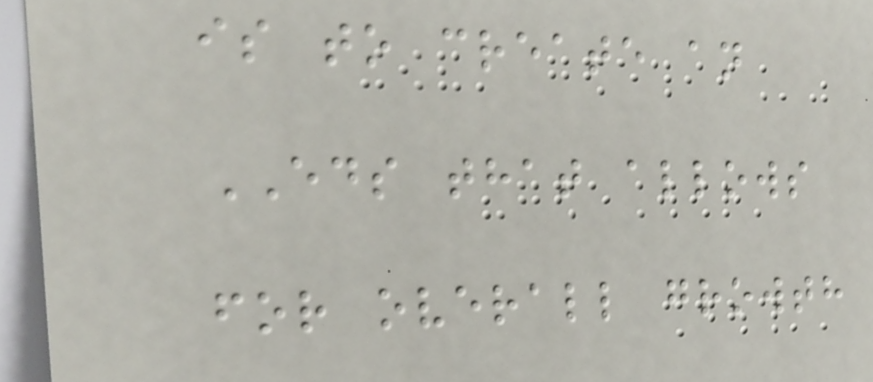is to create an
EDS that allows
for overall growth
